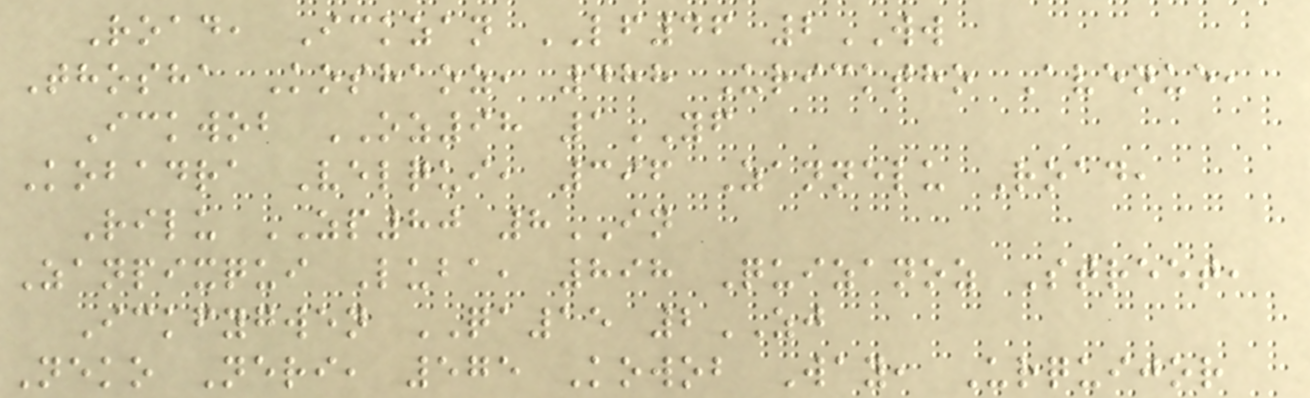Road, Ickzan LF46 2WW
Thosha Koshaoz, 488 Uricktho Avenue,
Ickwob OZ98 1YF
Kobadra Velqui, 396 Zannelu Road,
Rilu ZP80 8IN
Zanpixqui Luba, 898 Quizanoz Street,
Ickfygwen QA15 2ZJ
Neko Neri, 575 Kowob Way, Urquijor
